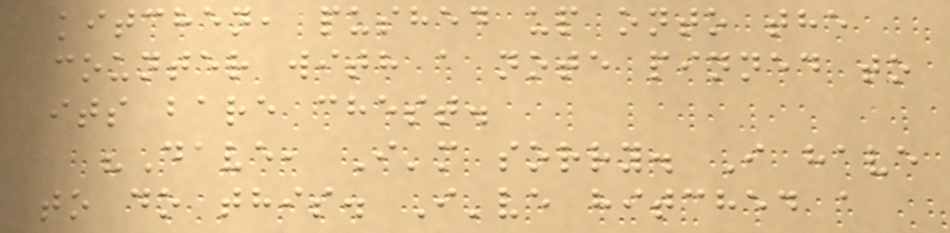kitchen, pushed up onto the
counter with a note pinned to
its bare chest.
"Dave, I'm sorry. I have
to do this. I've hitched a
